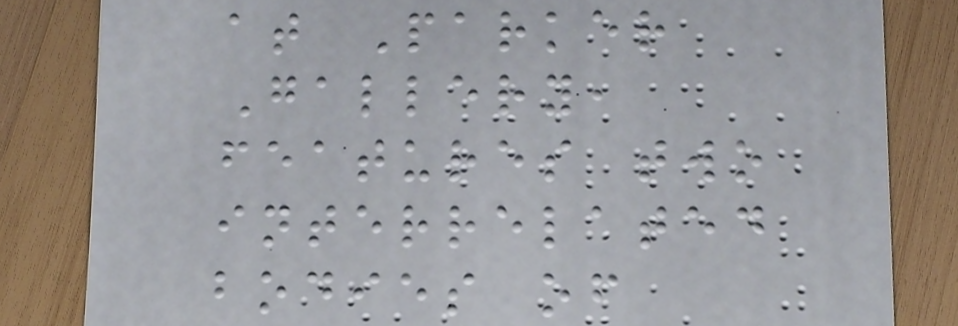at Parker
Gallery,
features two
interrelated
bodies of
